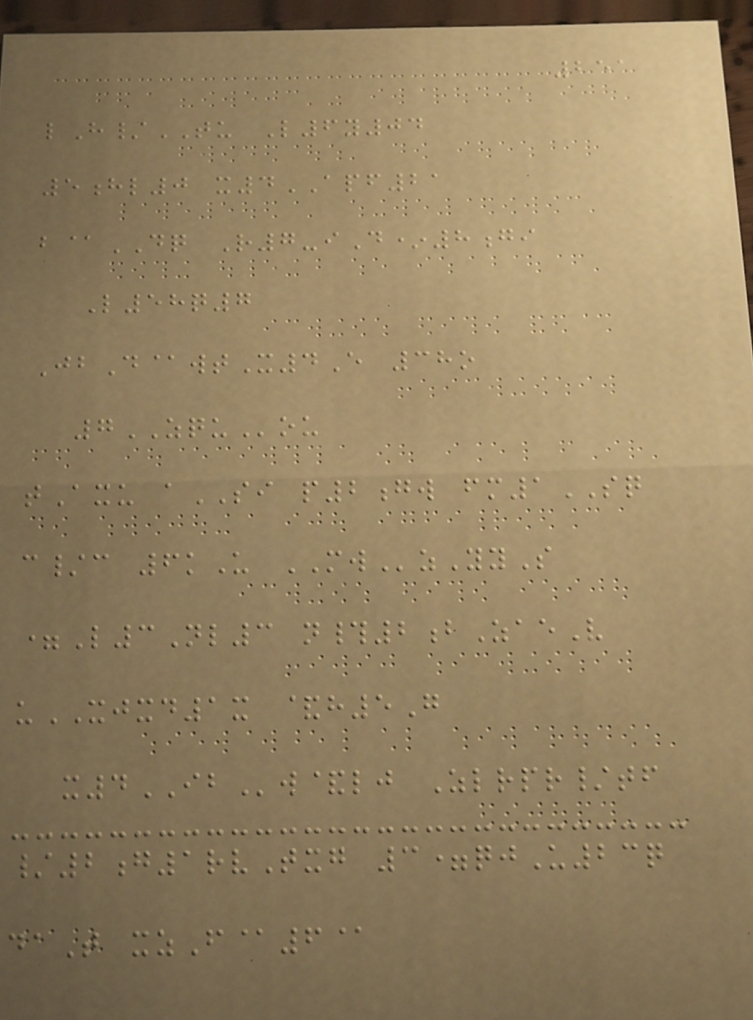251
lH/TU L6y04
5hl0 x4APF21
b@DQ R7-iD*8gi
L58q7
JbD@wtX4E 38o
7ZQUou
tAxu aSI p2gw fm1SQ
c/c 6kU MWzYyS
=L3Nl3 n#2bZaeV
uXJXD1x &h5G
x4IBw&lj Zlrpr/tf
/2g1rvTxg 3=qjU23q
daT xzF@6@
